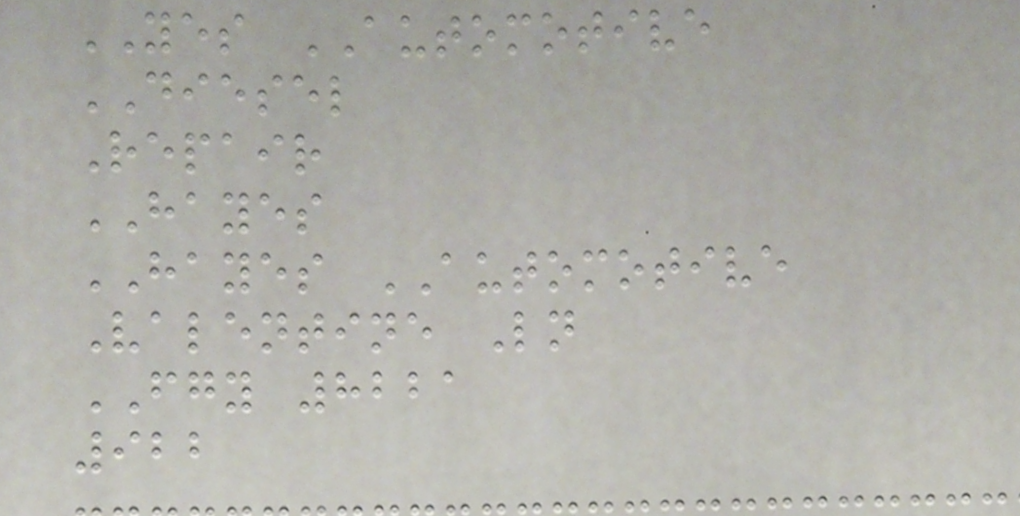YES AUTOMOTIVE
DIESEL
Repair
HAYES
HAYES AUTOMOTIVE
Valentine Ln
FGY 8221
922
